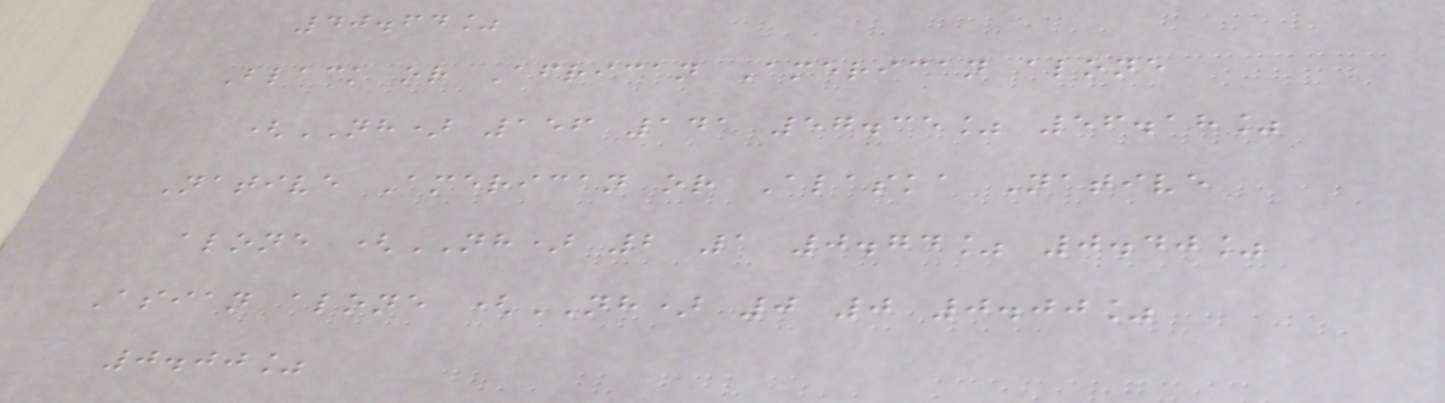40.64%
Black or African American alone
(NH) 156 141 57.35% 56.18%
Native American or Alaska Native
alone (NH) 2 1 0.74% 0.40%
Asian alone (NH) 0 0 0.00%
0.00%
